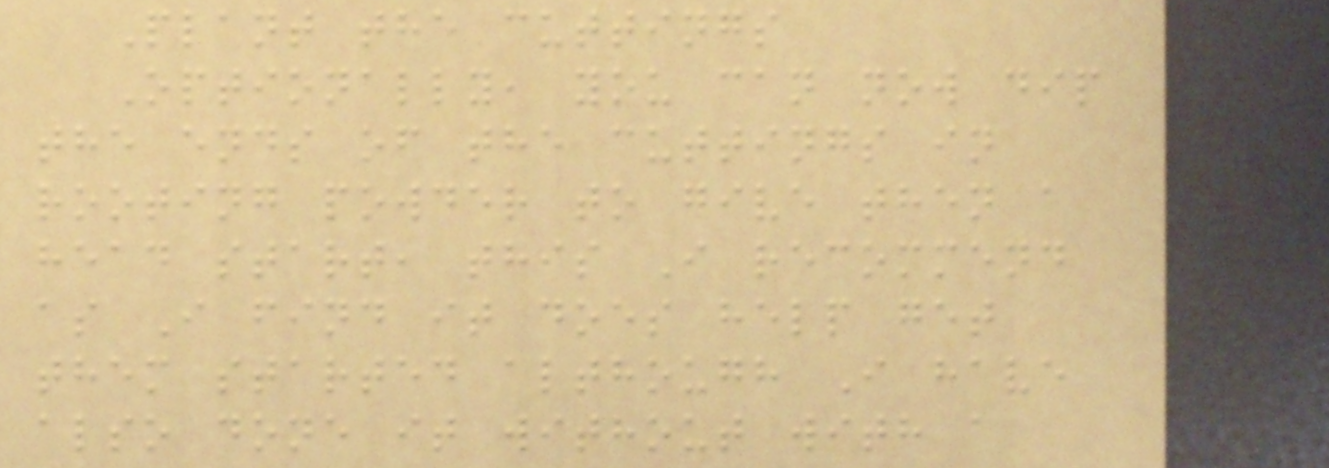Plant the cuttings
Optionally, you can now dip
the ends of the cuttings in
rooting powder to give then a
head start, this I recommend
as I find it does help get
them started although I have
also done it without with a
